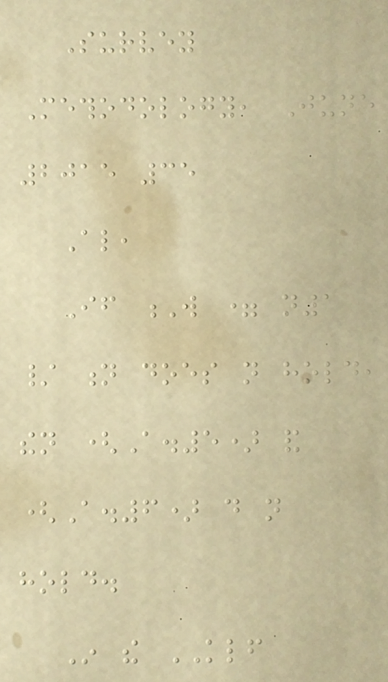Survey
Methodology, June
2015 35
Also,
If W = n1
/ n does not hold,
then (A.5) and
(A.6) do not
hold.
In the KLF
